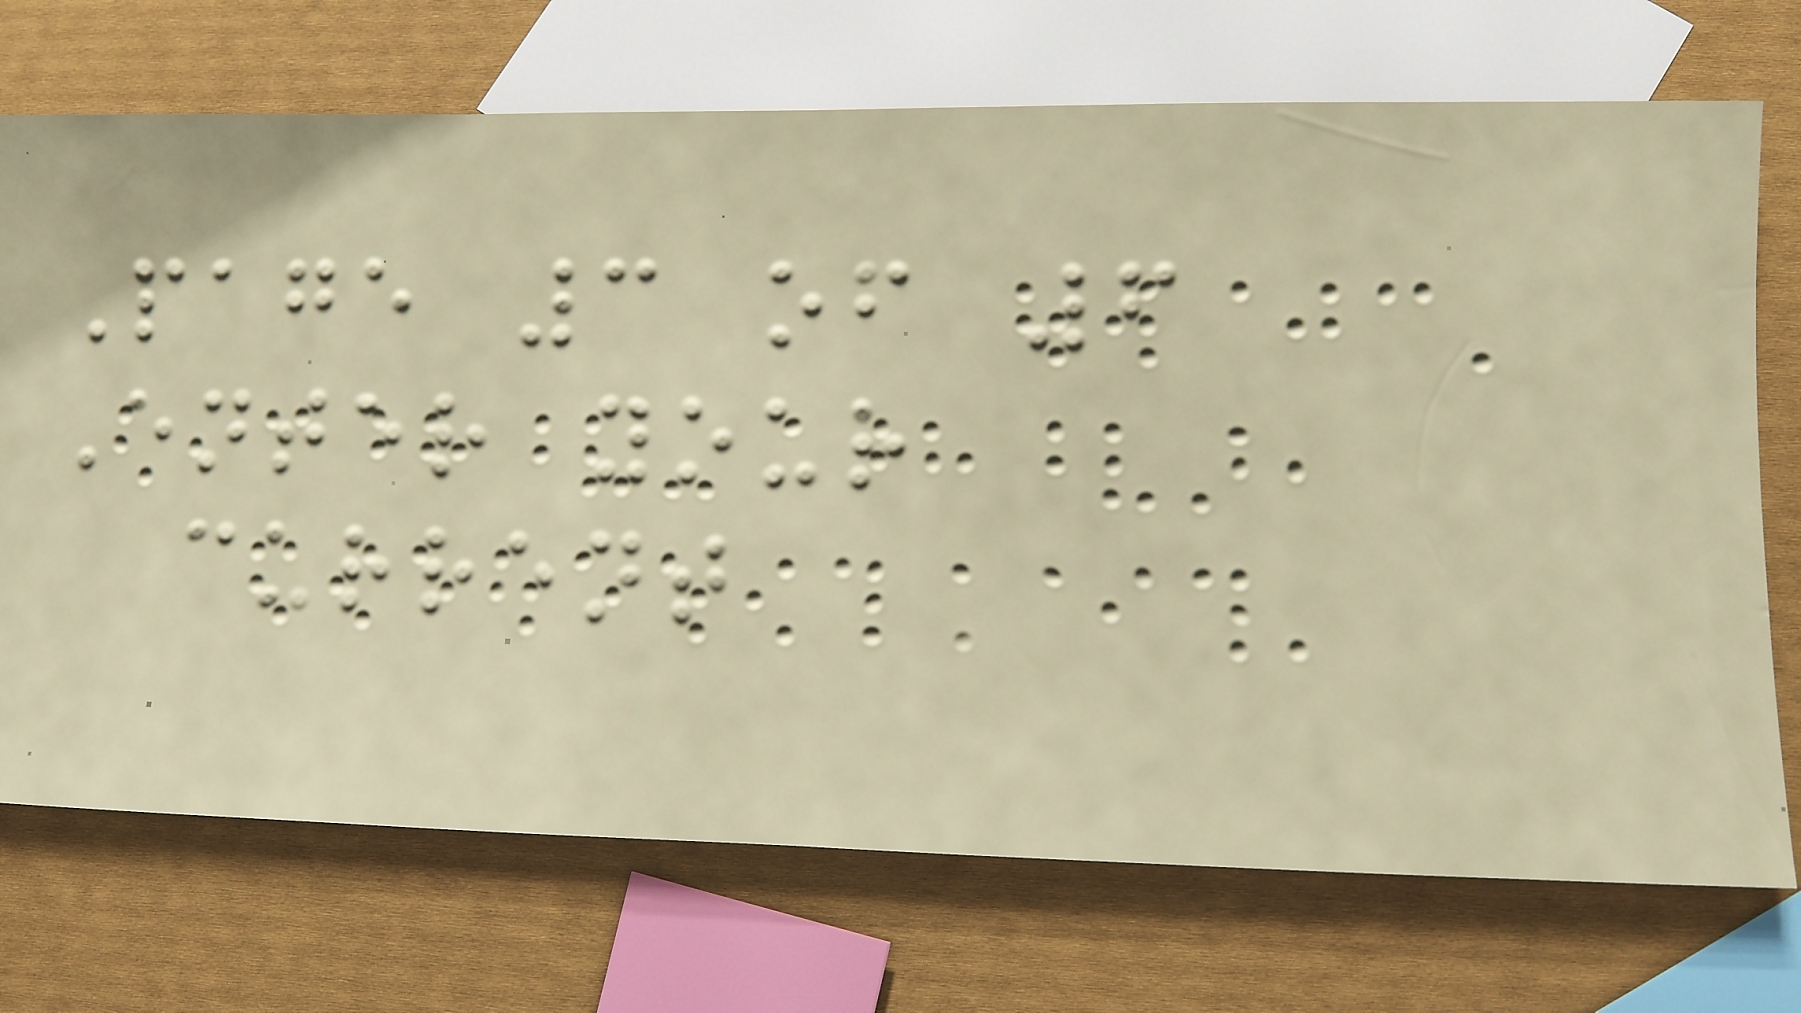Page 3 of 6
Enter your
current
